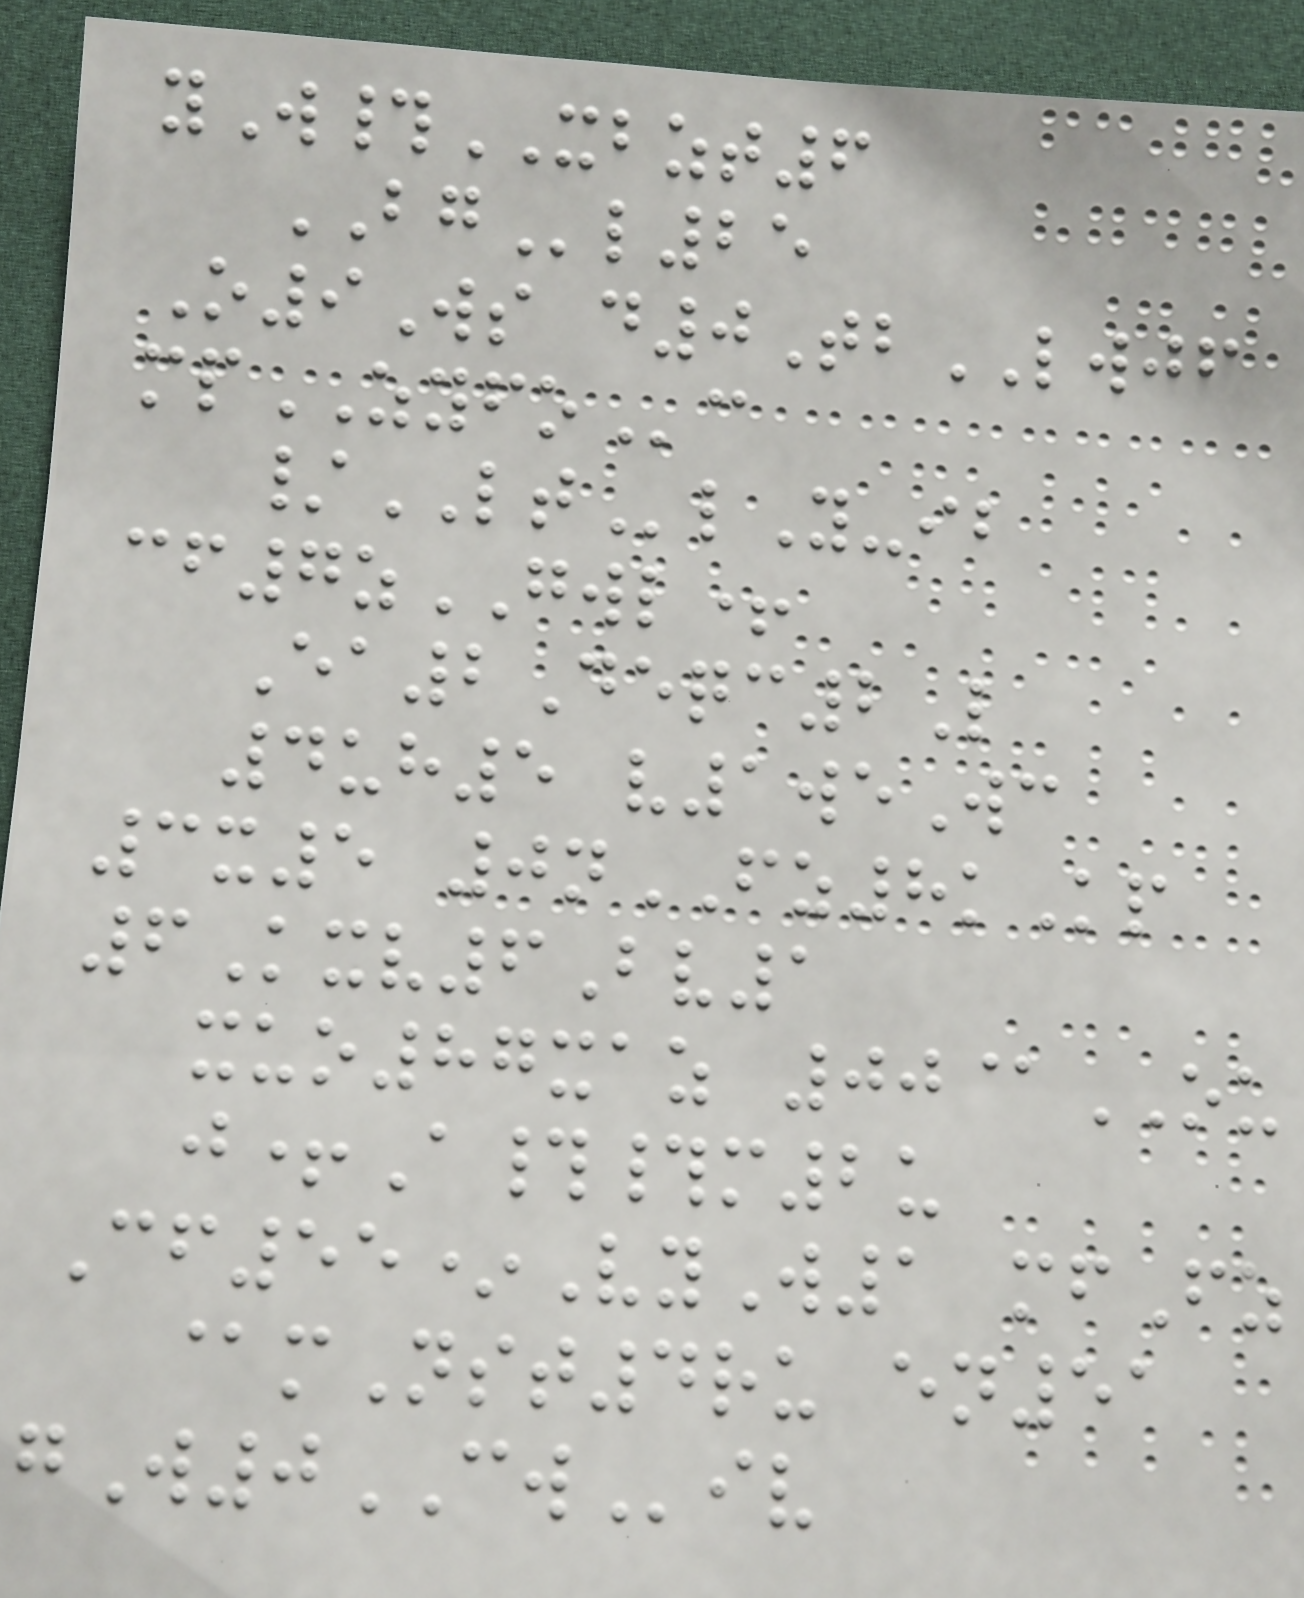yW#XBZT6
BGl25
O9Ws d0TbLWJF
mpZYFOc
/LTlY-ib
cf7zGWL+
Ea2Deqc2L
4uh5 v1weWc
3x5 0nFZ8kKp
6Kxv6Bv1
xuo87xaz 00@OU
j+A##m2u
Cf55*VyW1 mfFz
@mNst4ru en51
gW0CWiv
